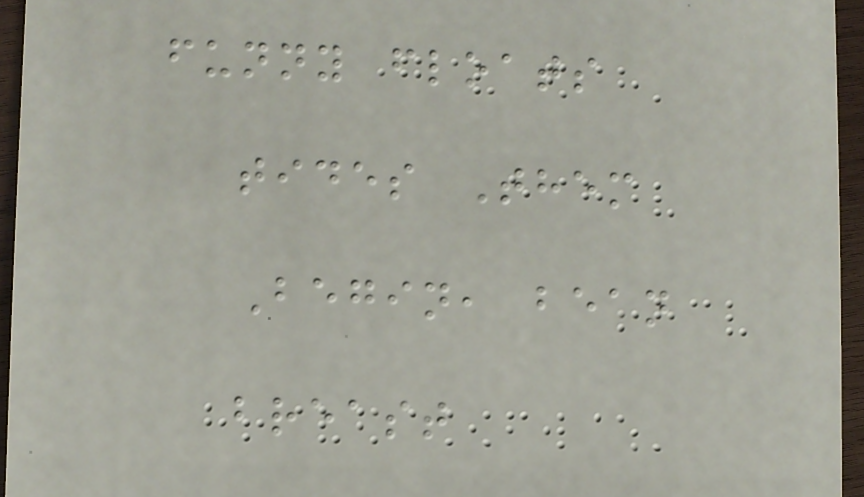funny floats
tides Them
Begin, bean
breast
